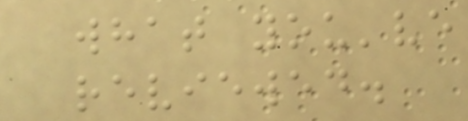what you've
reviewed.
